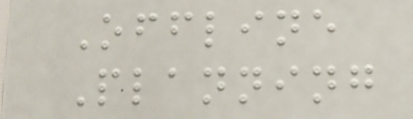Offline
Planning
